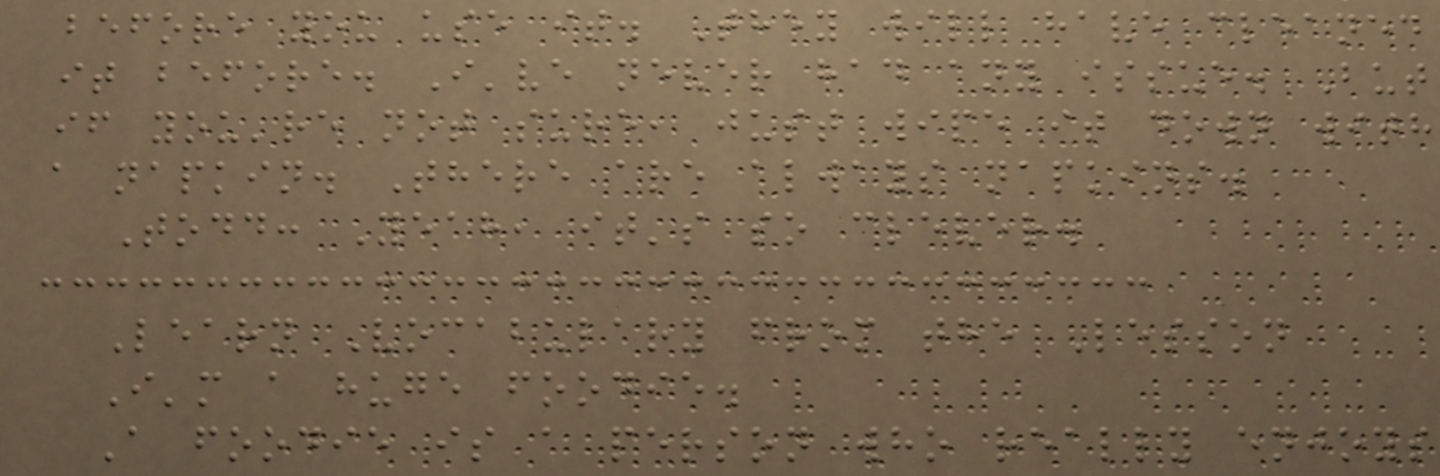before you use it. They will have cleaned
it before. I've never had any issue. But
if you're not sure, just wipe it down with
a napkin. There are always napkins.
Todd: Yeah, it's so clever.
Learn Vocabulary from the Lesson
I'm a huge foodie.
A foodie is a person who really enjoys
